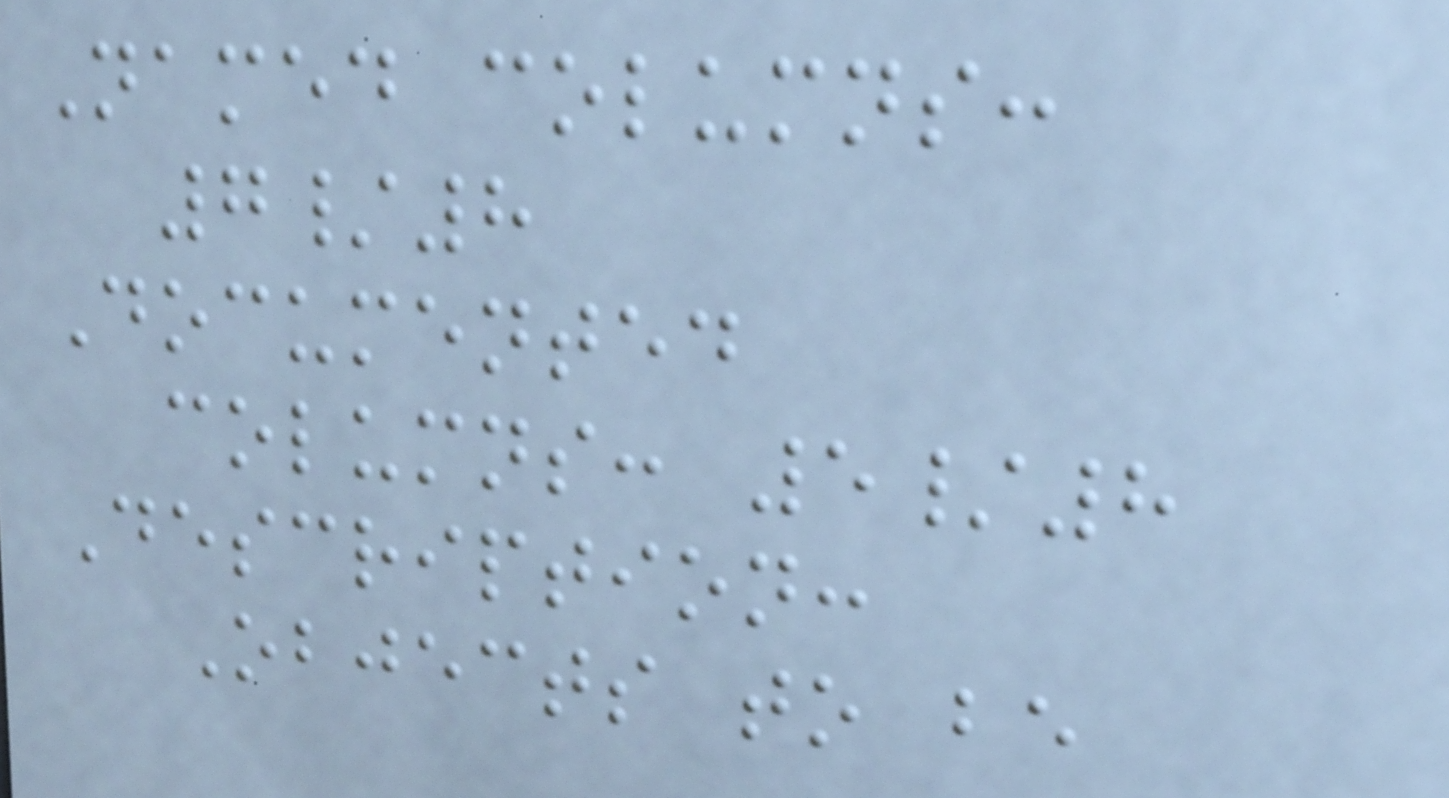Named columns:
7/8
Documented
columns: 5/8
Description:
Objects to be
